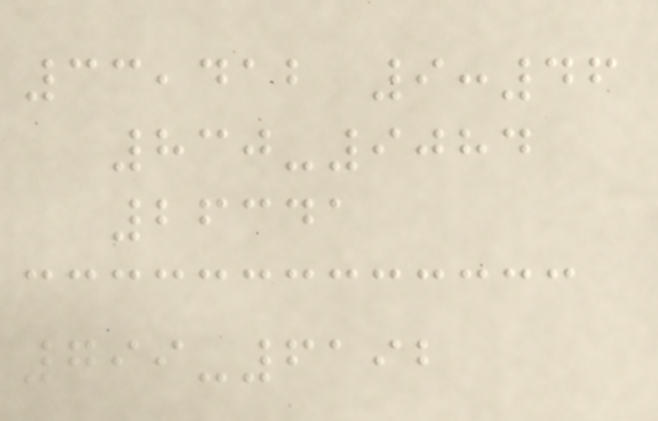33,412 9:46
830-9084
26341
799-6192
